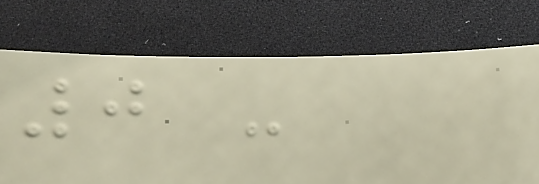0 -
